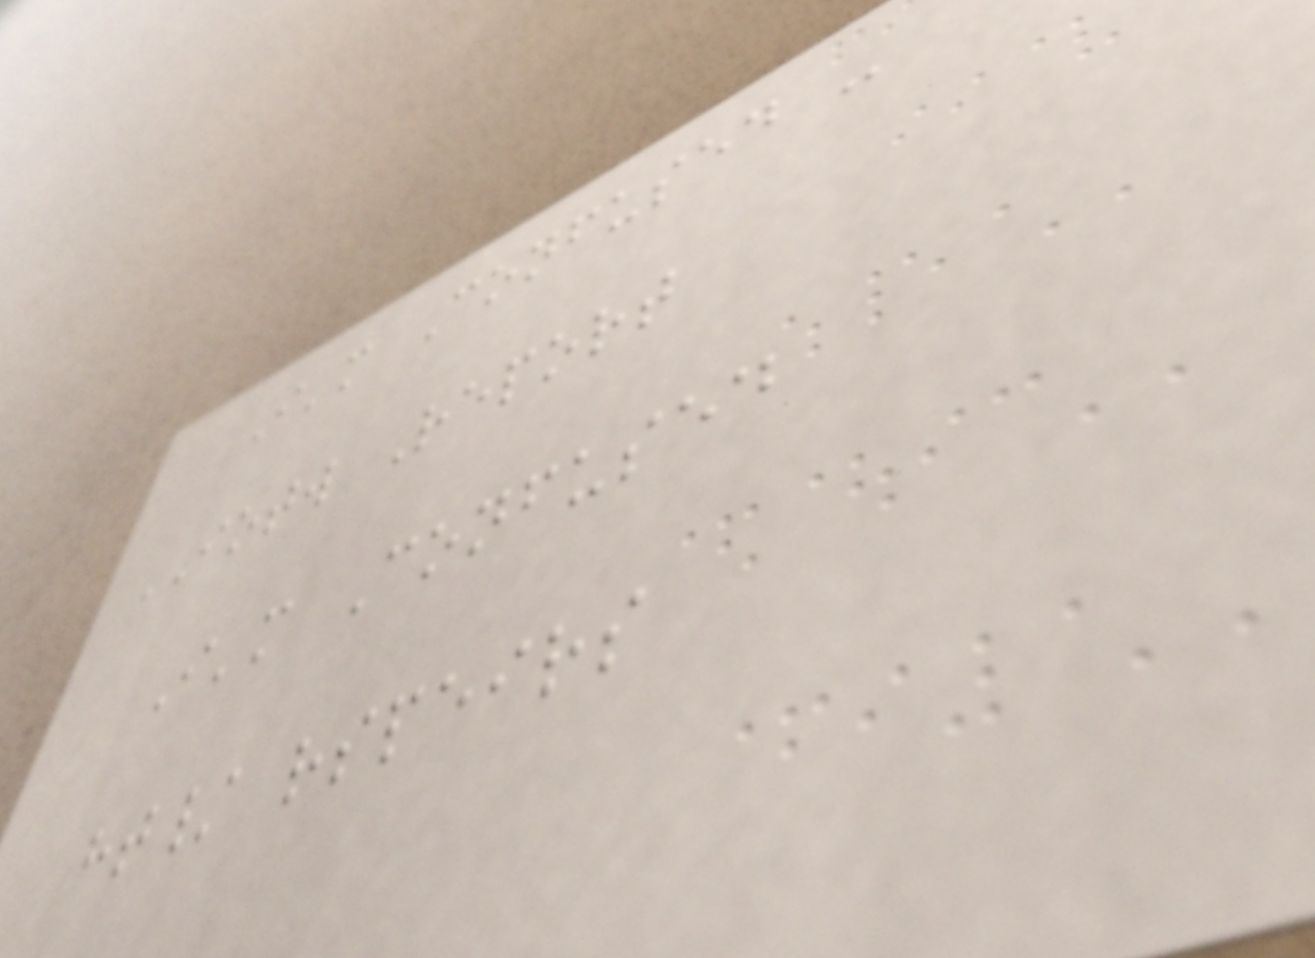I'm Confused -
IOTW Report
I'm Confused
ht/ rspeirs
